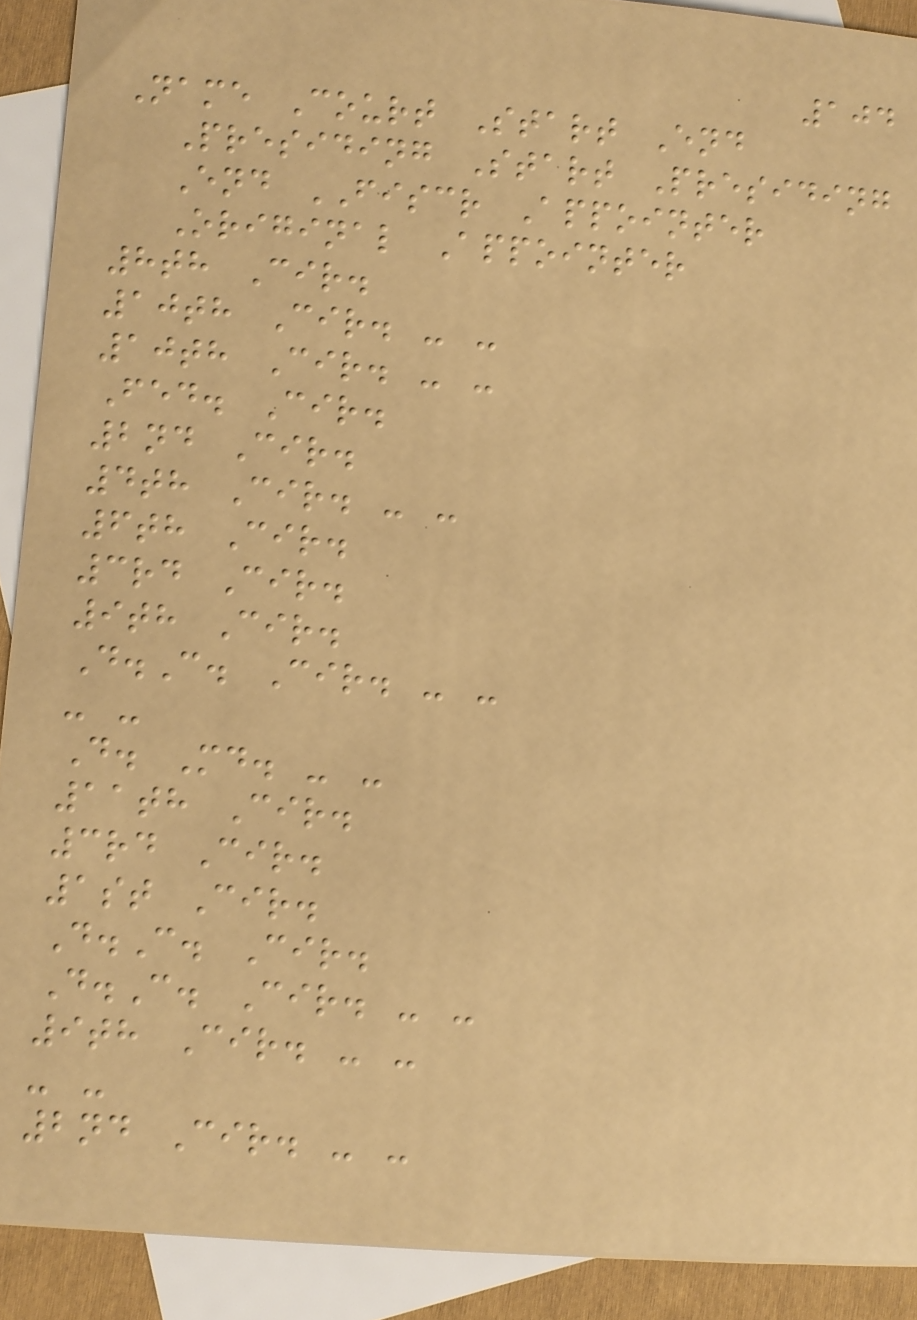104
Name Court Start End
Presiding Start Presiding
End FISCR Appointer
Original Appointer
8th Cir.
10th Cir. - -
10th Cir. - -
Fed. Cir.
2nd Cir.
4th Cir. - -
6th Cir.
3rd Cir.
9th Cir.
D.C. Cir. - -
- -
D. Md. - -
11th Cir.
3rd Cir.
1st Cir.
D.C. Cir.
D.C. Cir. - -
9th Cir. - -
- -
2nd Cir. - -
